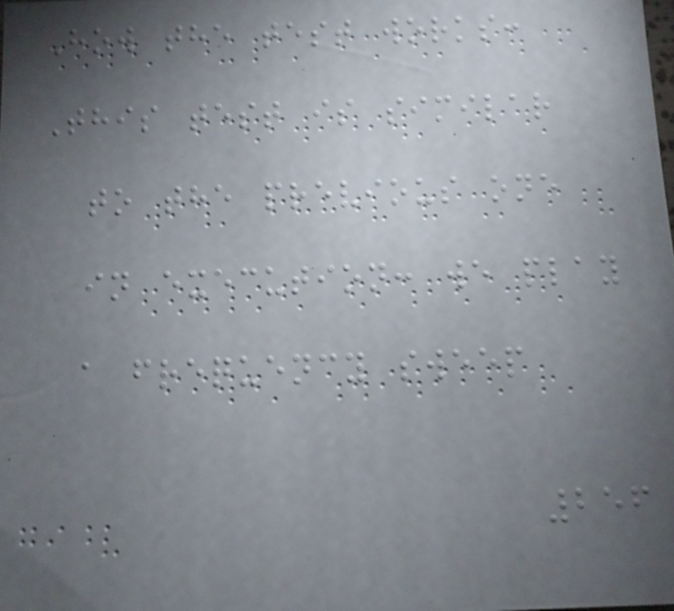How the test works:
This test is similar
to the previous one
in execution: we play
a frequency sweep
256
